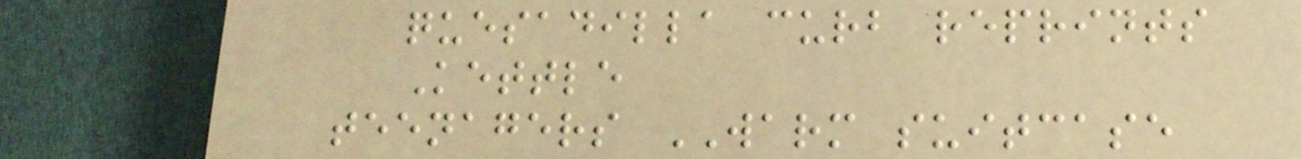quesadilla curb reprints
Kettle
teenagers WARM suitcase
